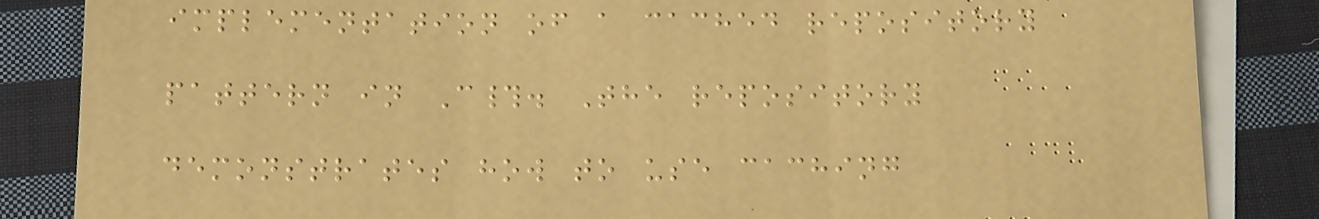implementation of a cached repository
pattern in C#. The repository
demonstrates how to use caching
